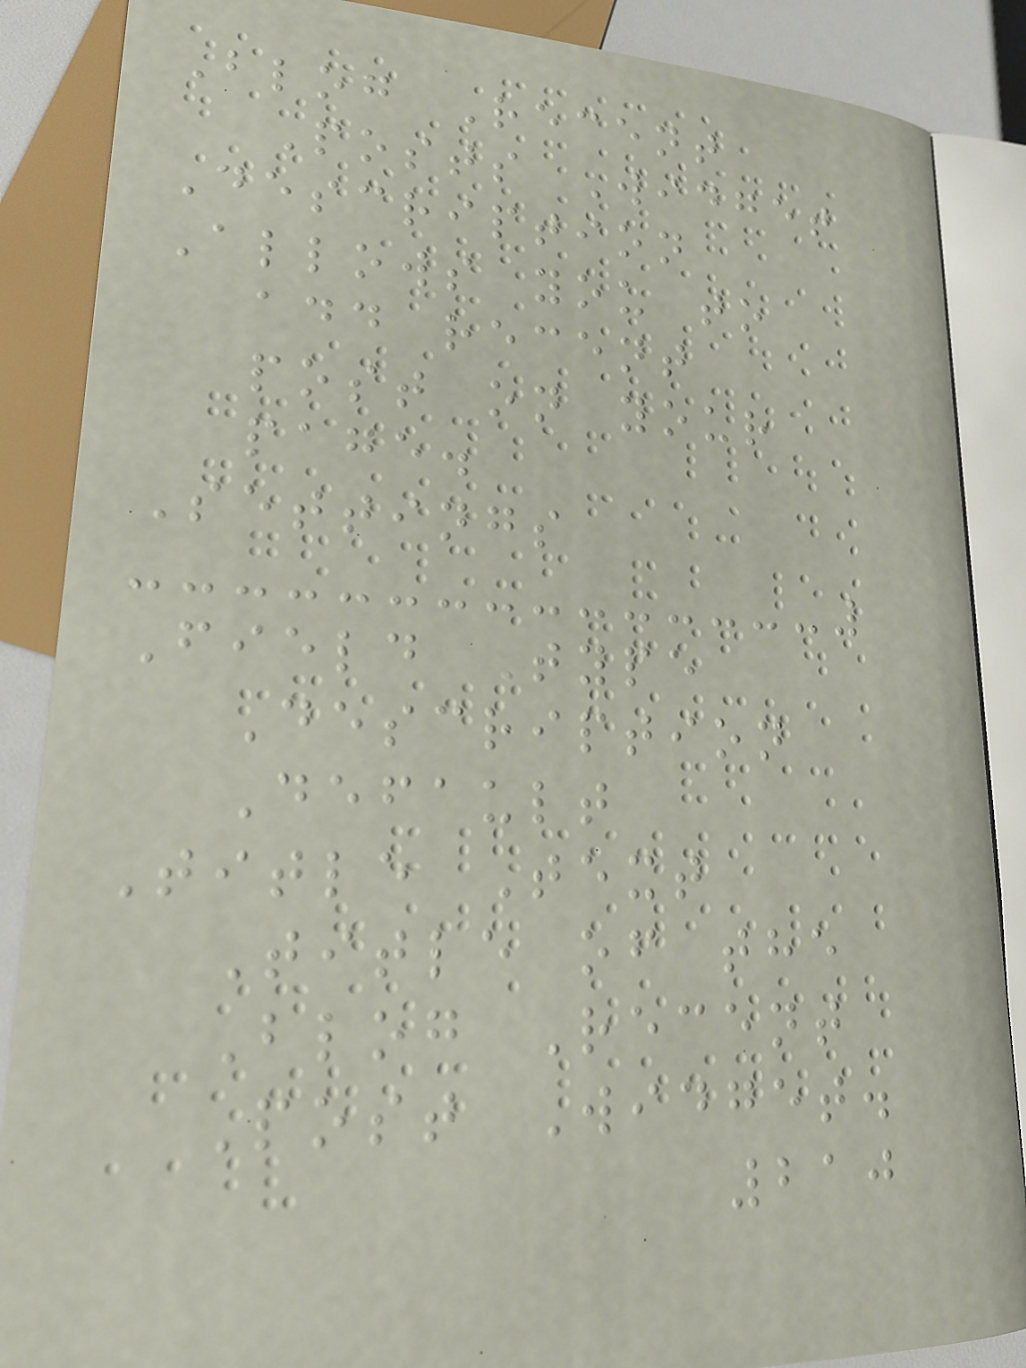Blog Recent
Posts Widget
Description
Allows you to
add recent
post on your
page.
Settings
Field Type
Description
Default
Title Text
Title of the
Blog Recent
Post Widget.
210
